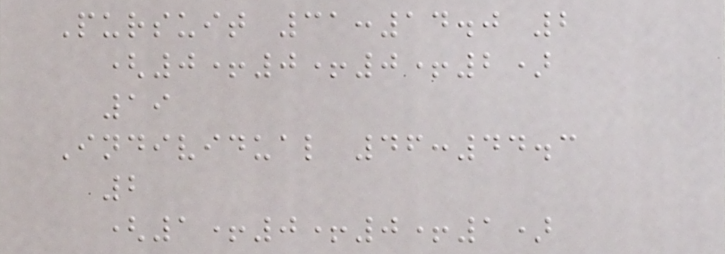Pursuit 31:14.0 2
(0+0+0+2)
19
Individual 46:44.3
2
(1+0+0+1)
